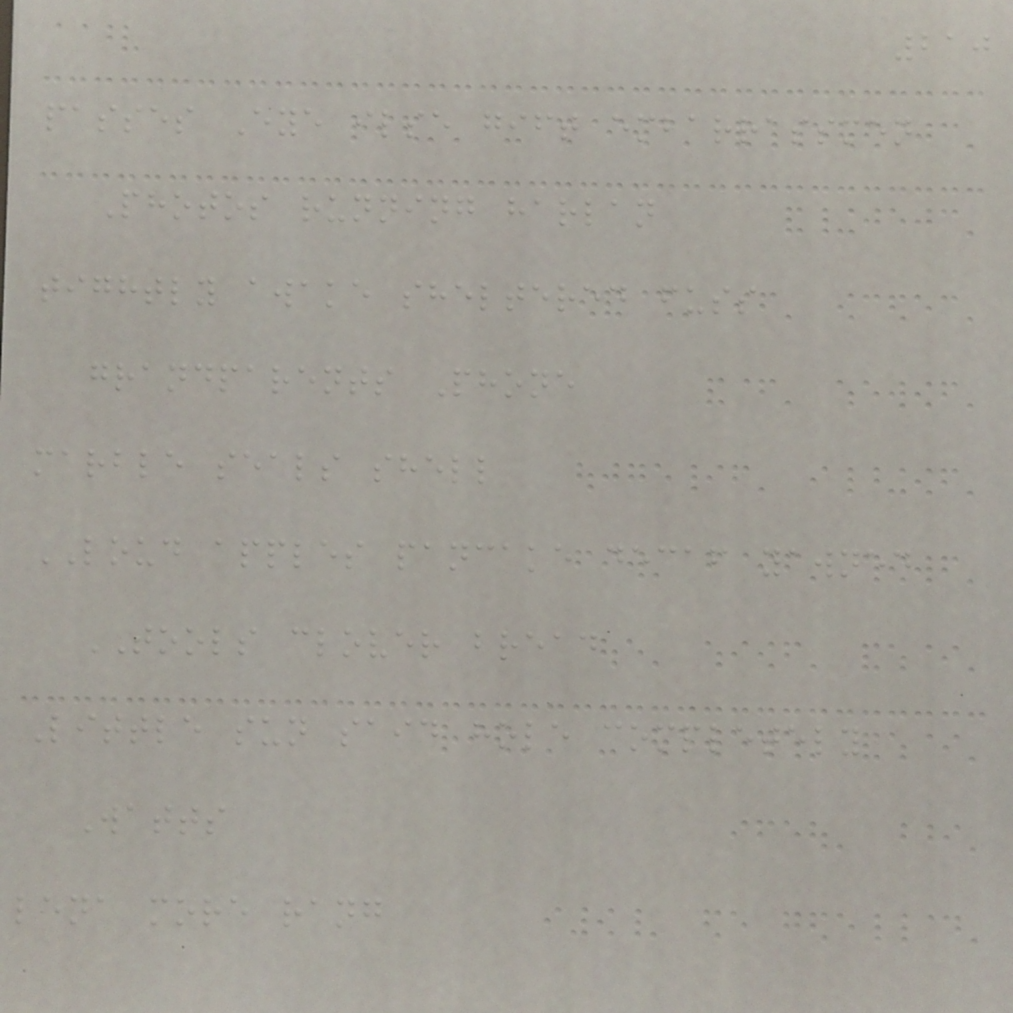210
passes Eye ilse gift embarrassmen
Photos running harlan
tightly awake sheltered fuss
grandparents Phone
marble seals shell
LOUD apples pancake decaf yawned
TOOLS clover bread
Little sun said hole completely
Watts
lena more rang
